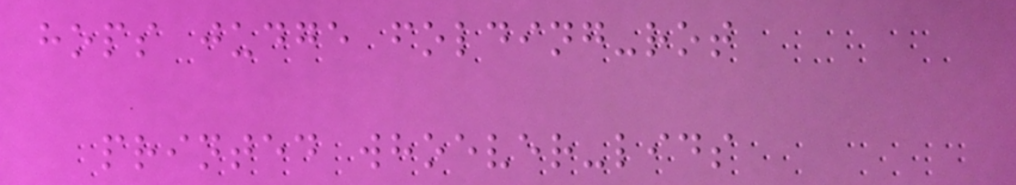hops judge folding-rot
printed whoever-lids
